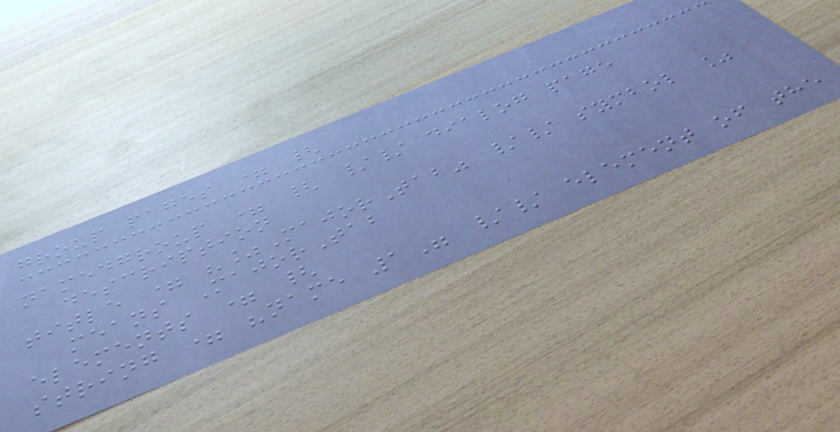group pages = {
namedgroup = { // dialog page
description
title = "%MajorTab" // symbol %
means MajorTab
elements = {
string = "name 1" // element of the
